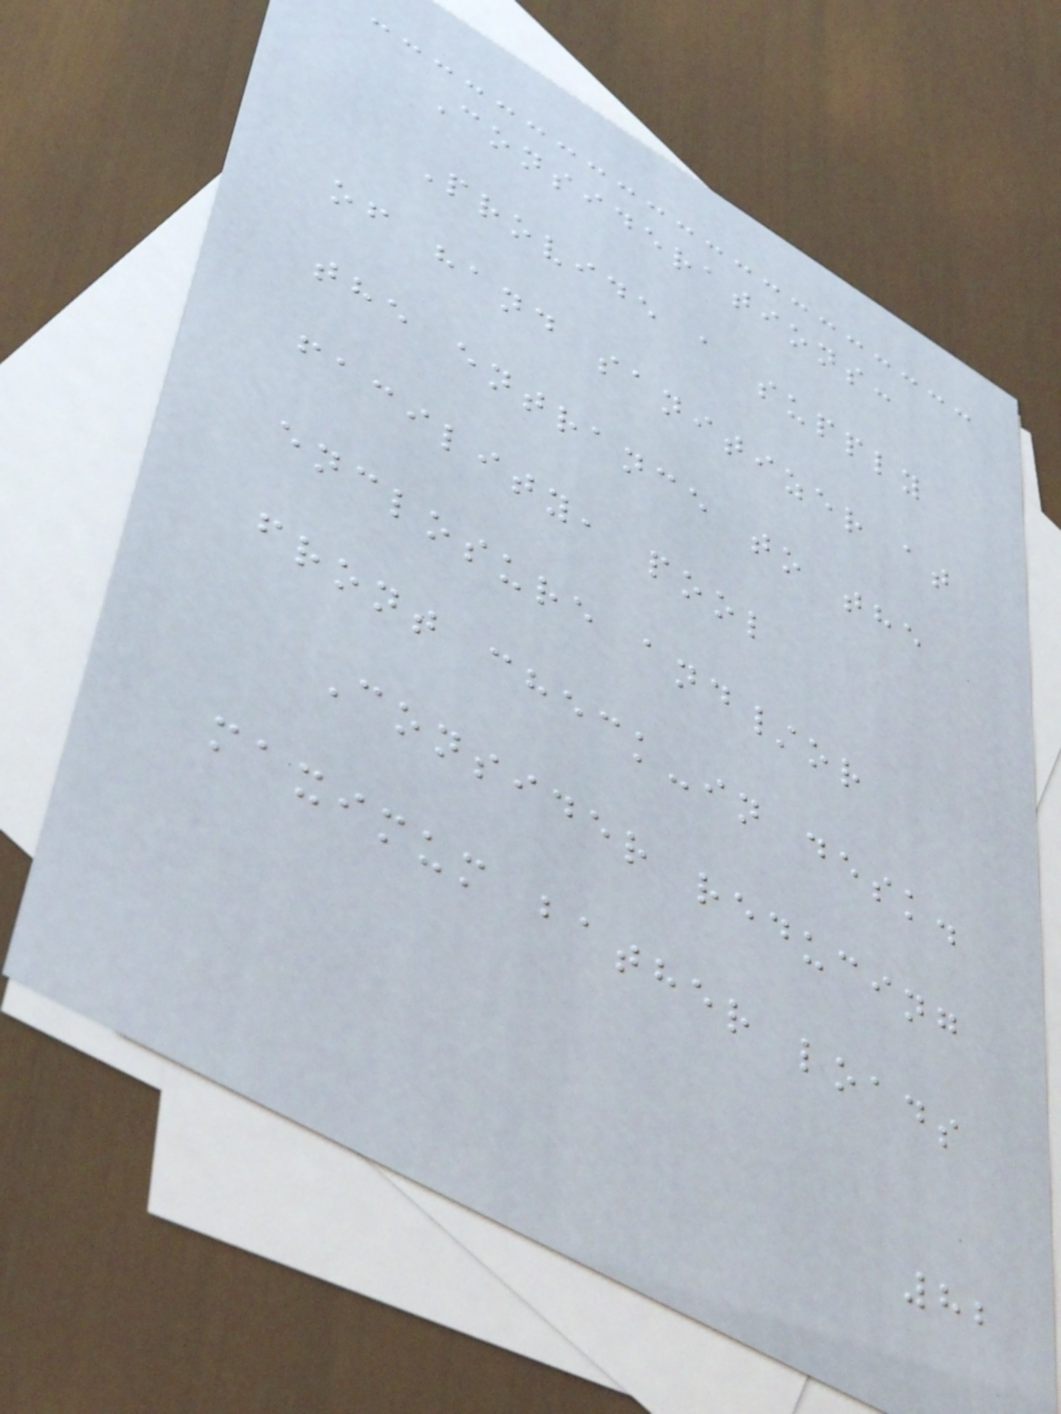Considerations:
Provide a supply
of hand sanitizer at
the entrance to the
facility, pool
enclosure and/or
front check-in desk.
Consider reducing
maximum bather loads
82
